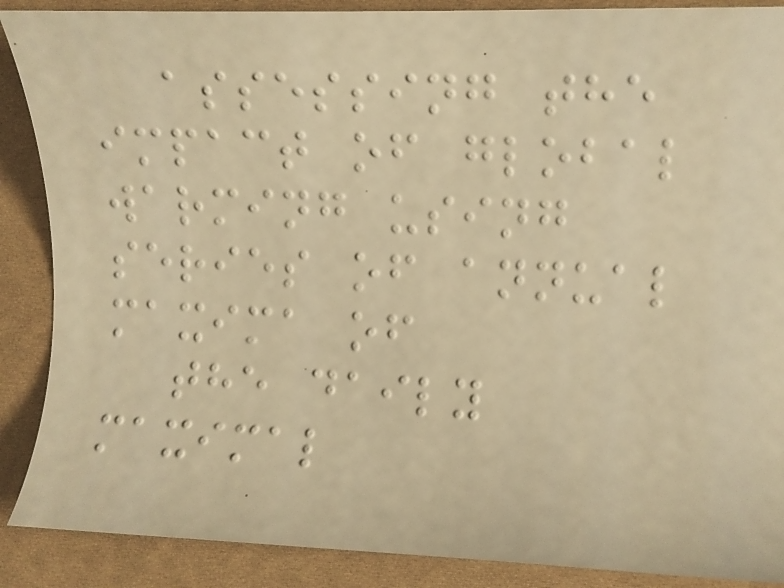assessing the
impact of global
warming using
series of annual
maxima of
the daily
maximal
